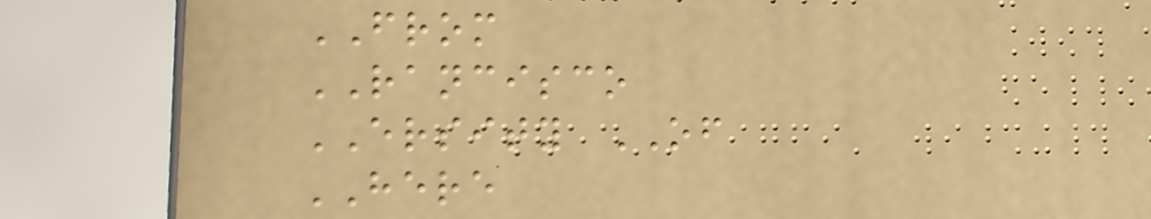FROM
RANCISCO
ERSITY OF
HERE
